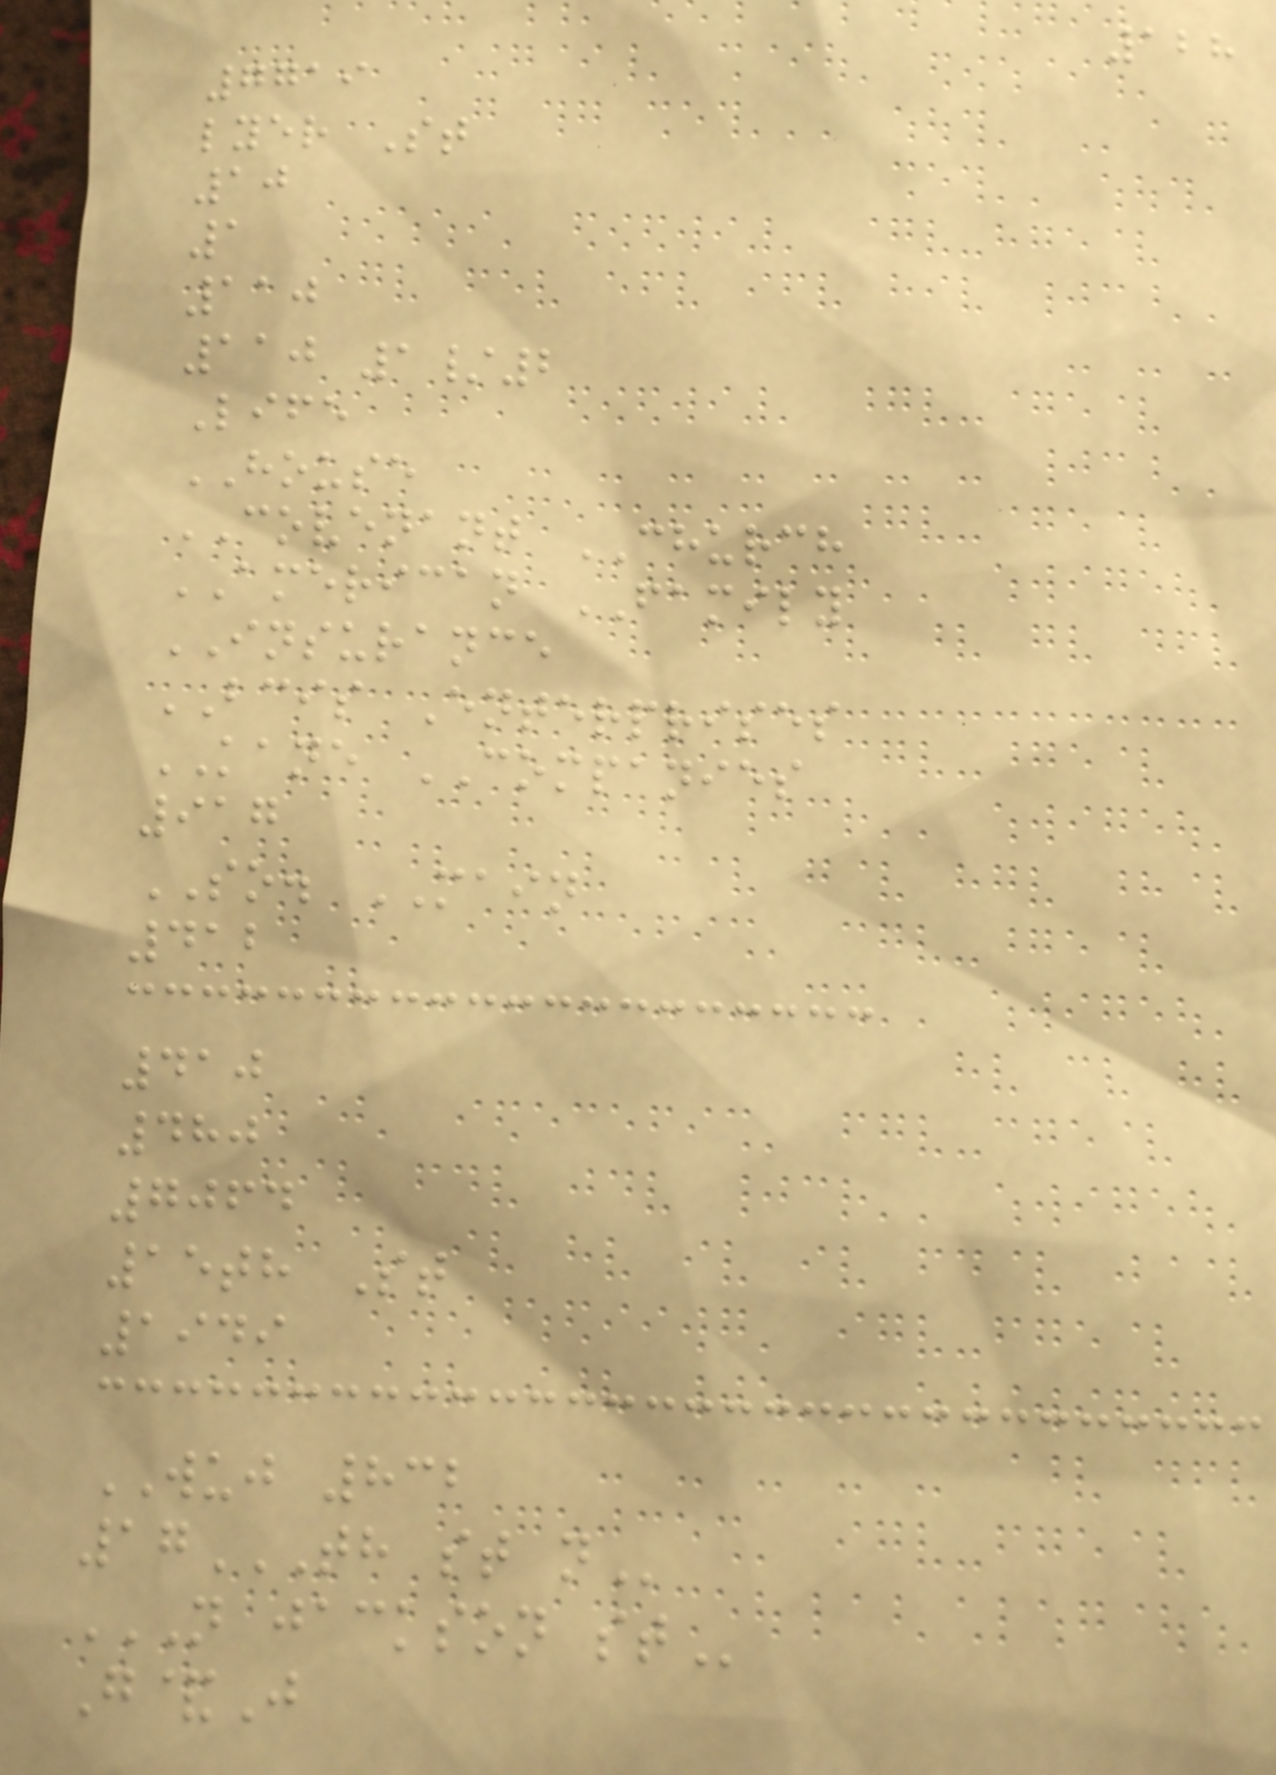128
7719
lyer St
10
1
110
110 1/2
Life
HOUSE
COVENANT CHURCH
AMERICAN FAMILY
INSURANCE
BCIS Enterprises
KANE COMPANIES
917
SO. MAIN
412
410
480
7064
15th St
1949
WUJ 832
17TH ST N
N JACKSON ST
G&J
